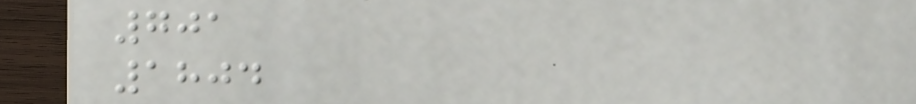701
1804
